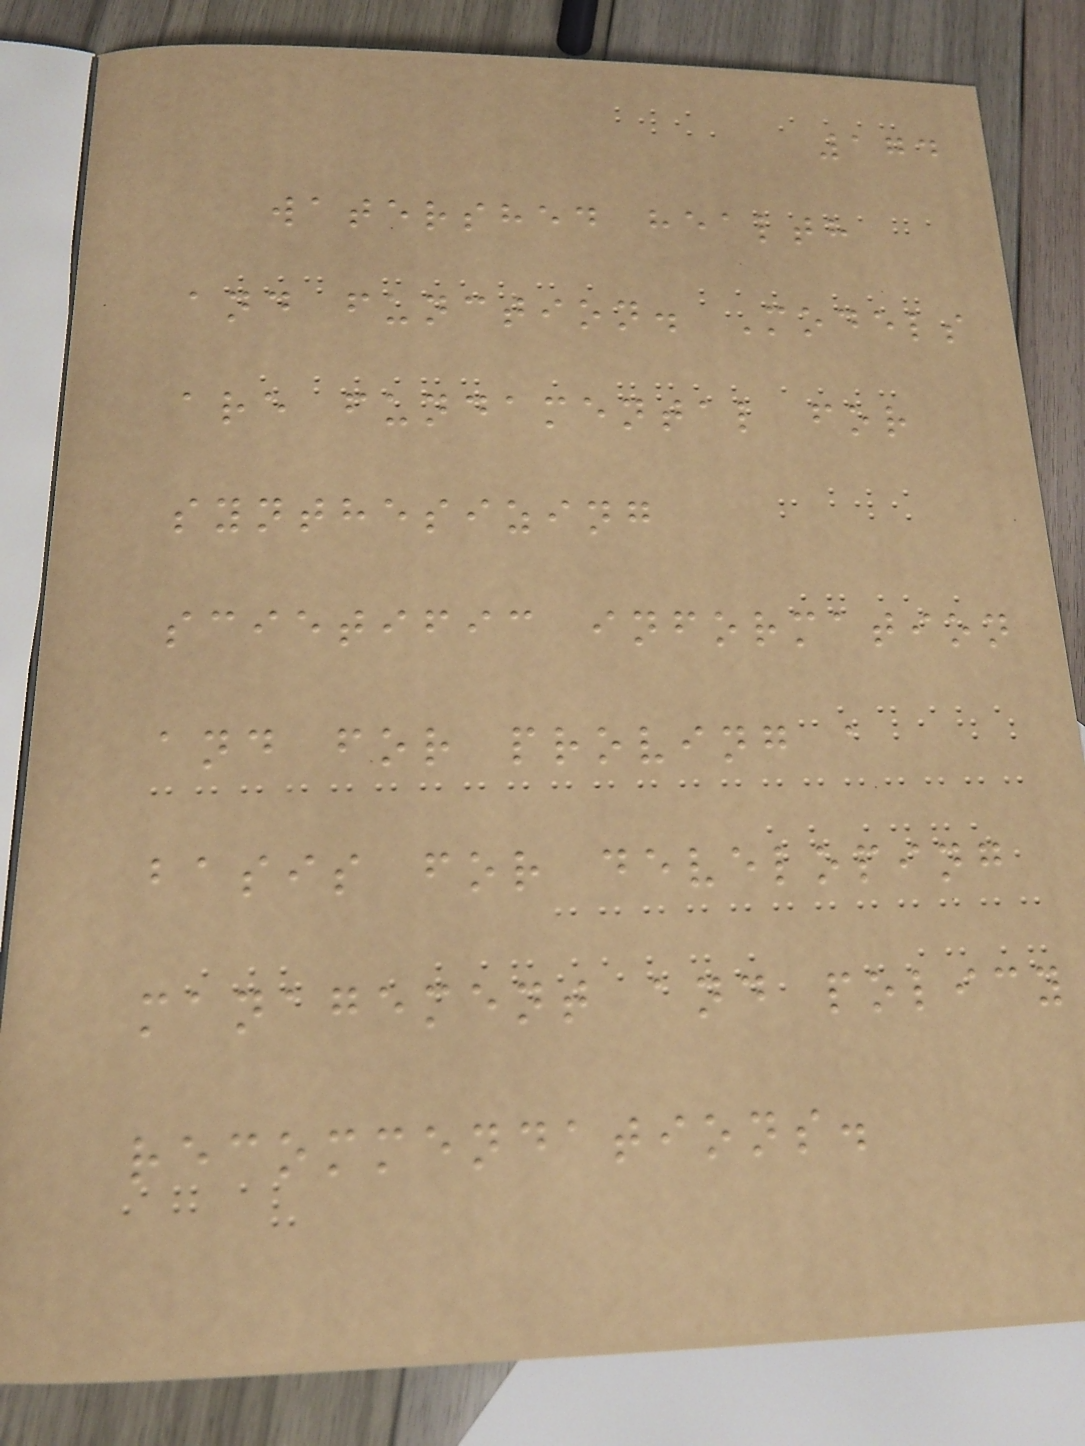174
watershed health
and function. Models
are fundamental for
synthesizing
scietific information
and for proving a
basis for developing
management and policy
recommendations.
